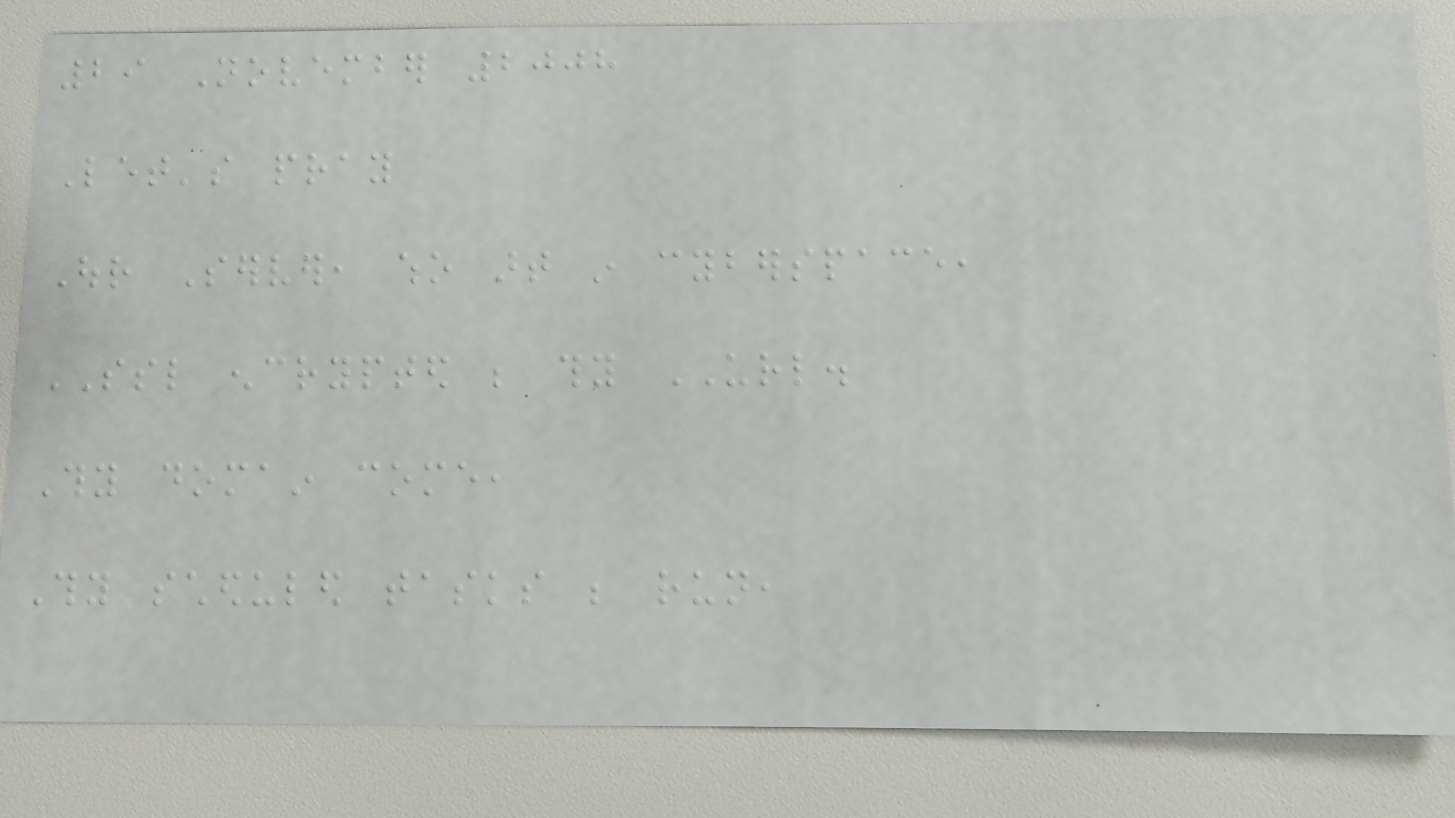29 November 2008
Let's pray
Our Server, who art in cyberspace,
SSL encrypted be thy URL.
Thy domain come,
Thy scheduled tasks be run,
